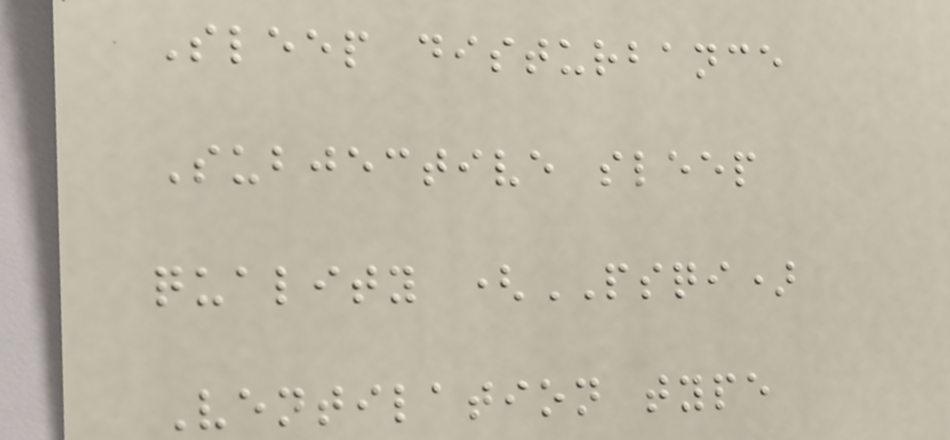Sleep disturbance
Subjective sleep
quality (PSQI)
Ventilation type
